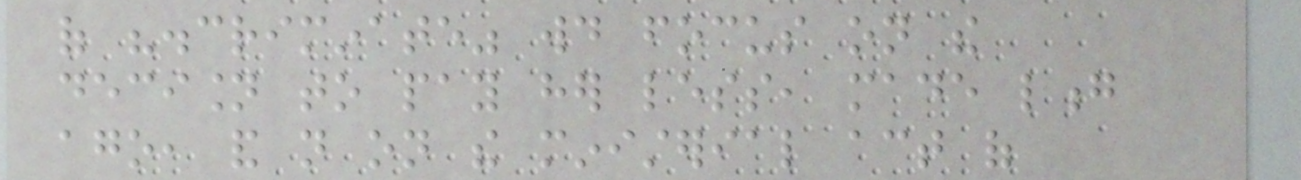of "discriminate" would focus on the
decision to pay her less, made long
ago, and not on the ministerial act of
